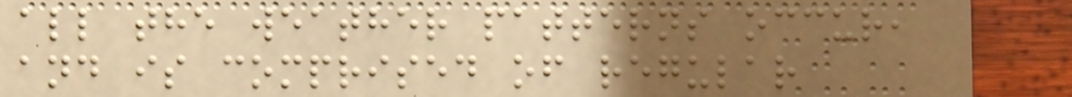all the weather patterns occur,
and is comprised of regular
